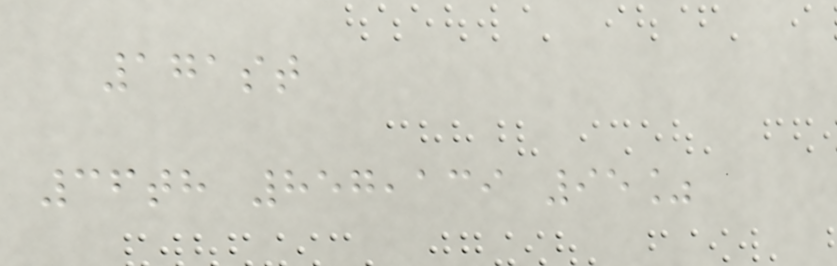171st
36th 857,139 95%
